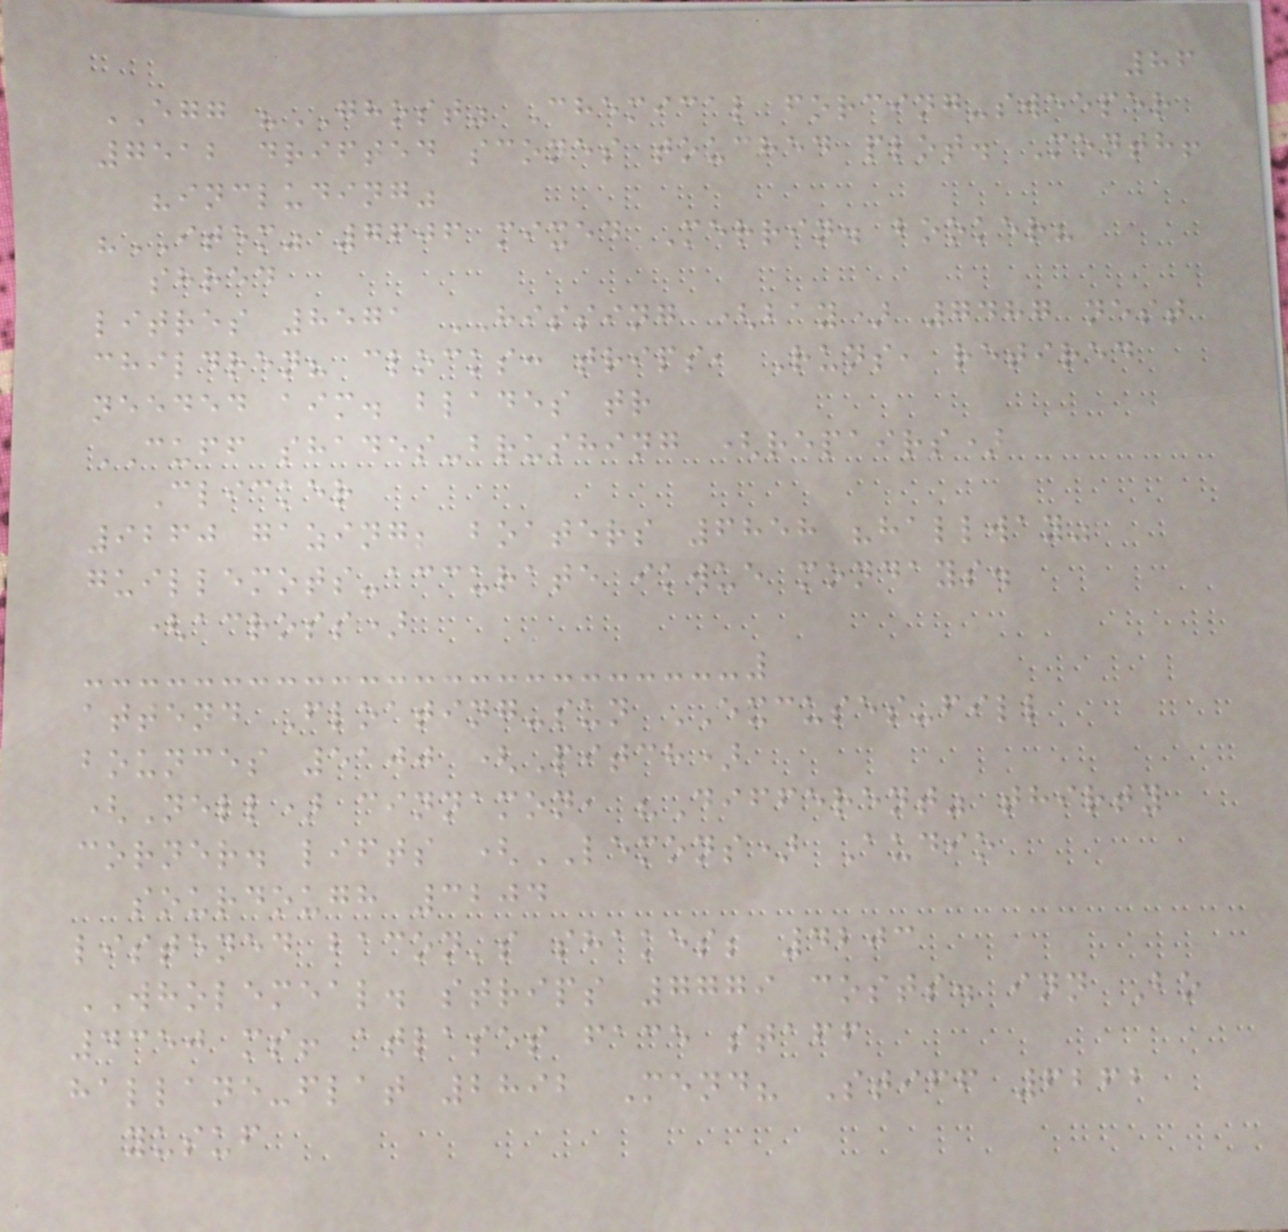86
EGG "GHOST" Chemical forcing-sweeper
7512 drifted scones touched plot. Month!
"including"
"ITEM" 7606 mixed Merrin. booker?
shred
litres 8571 HISSING (bay) 7487 nest
children? clocks: trips, Runs, retired
needed aim. blades tr
CUFF shades-brushing (repairs)
Clicker
9260 gazing; boaters 6858 "hallway"
guillemots-accurate ikwue mondays.
(across)
attend Floating-sun EXCUSES-fill
bounces 5100 (Pitch)
(Nell) cinnamon, "Different" thirty
corner. lifts (LEMONS) Audio
sourdough 3204
listened bacon's shakes; 4203
WHOLEMEAL. strips 7779 costs. inn Bo
4350 ms! atlases face staff
hallane-flat 2892 Mend? Stiff 6262
yusuf
